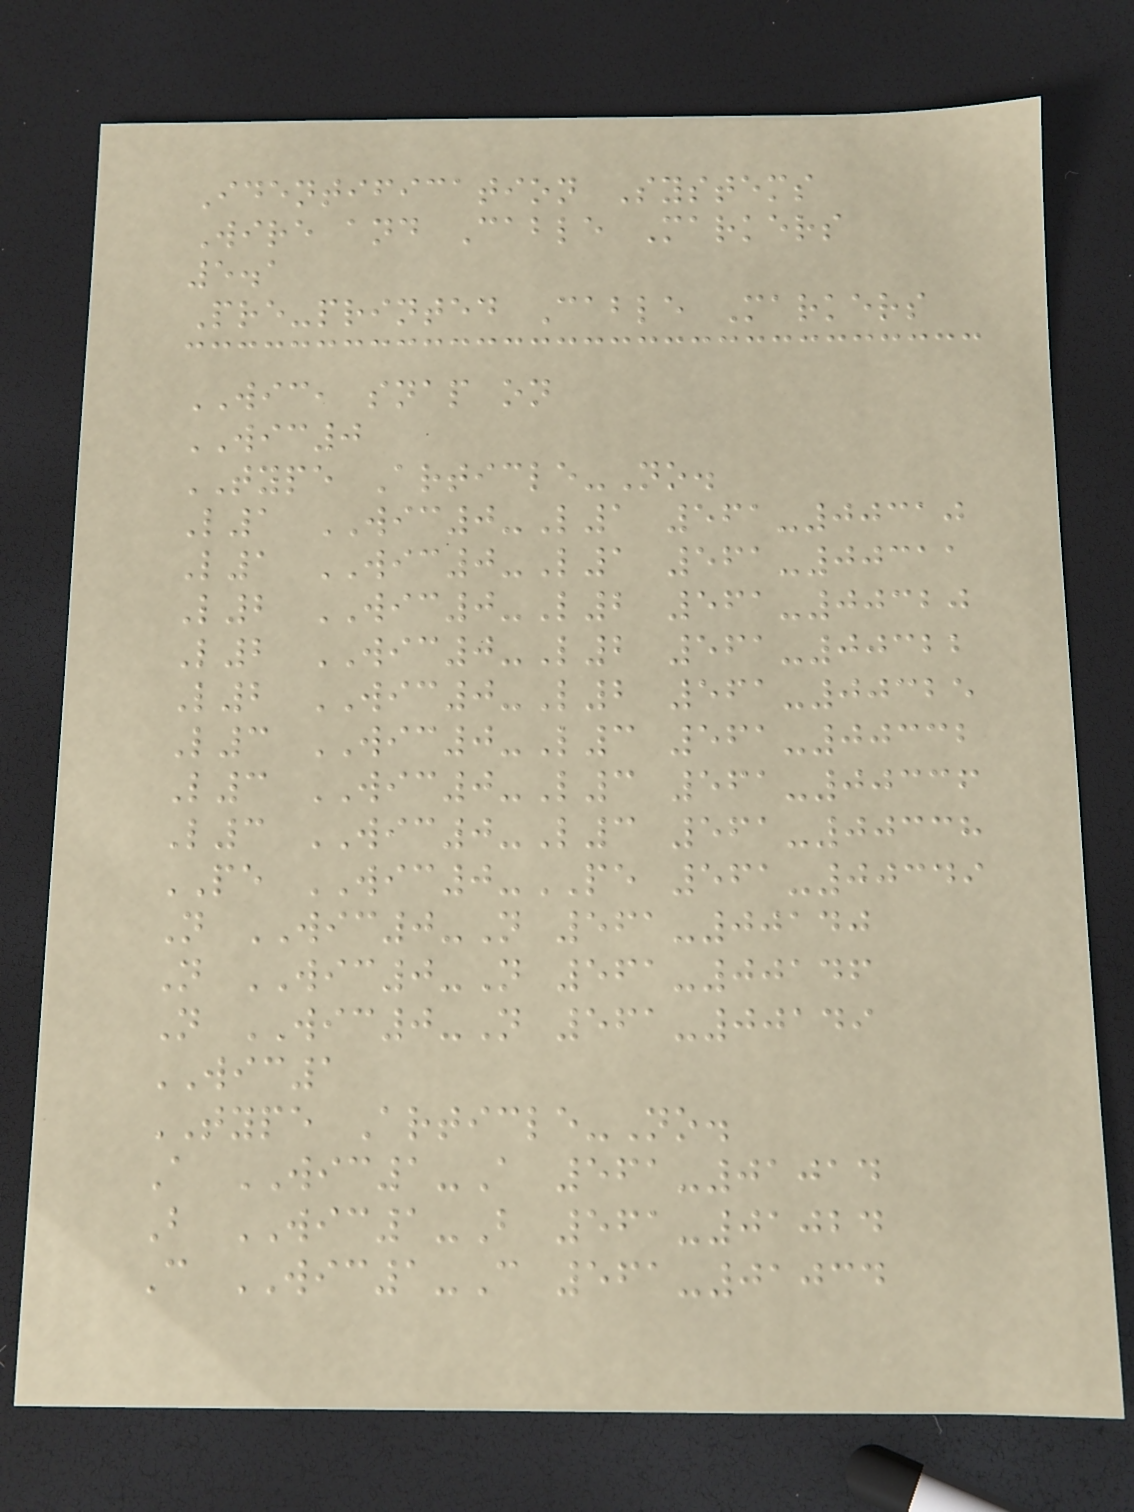Identification Systems
Wire and Cable Markers
5.1
Pre-printed Cable Markers
WIC, snap on
WIC0
TYPE Article-No.
L1 WIC0-L1 561-00310
L1 WIC0-L1 561-00311
L2 WIC0-L2 561-00320
L2 WIC0-L2 561-00322
L2 WIC0-L2 561-00325
L3 WIC0-L3 561-00332
L3 WIC0-L3 561-00336
L3 WIC0-L3 561-00338
PE WIC0-PE 561-00349
N WIC0-N 561-00140
N WIC0-N 561-00146
N WIC0-N 561-00149
WIC1
TYPE Article-No.
A WIC1-A 561-01014
B WIC1-B 561-01024
C WIC1-C 561-01034
